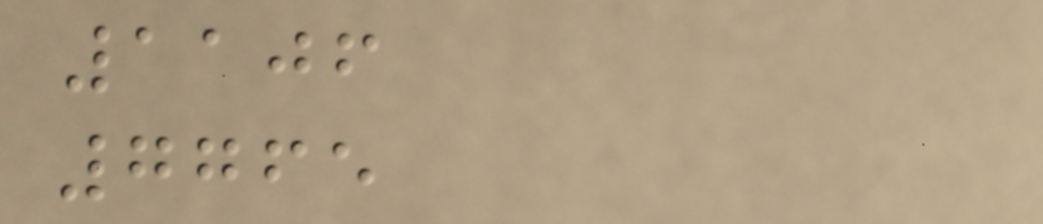1106
7765
